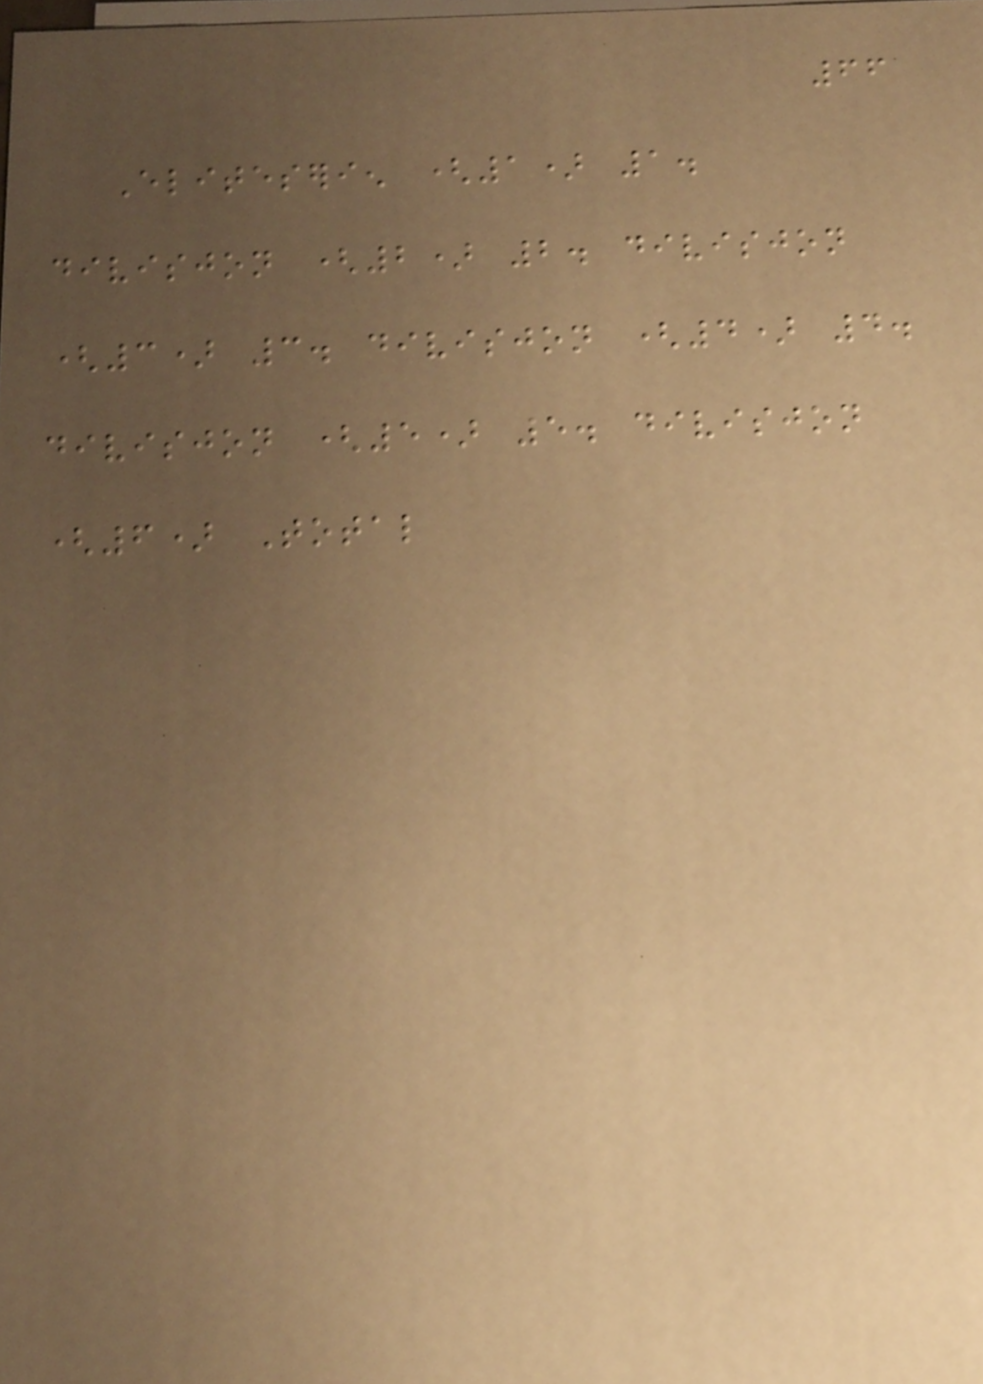66
Eliteserien (1) 1.
divisjon (2) 2. divisjon
(3) 3. divisjon (4) 4.
divisjon (5) 5. divisjon
(6) Total
